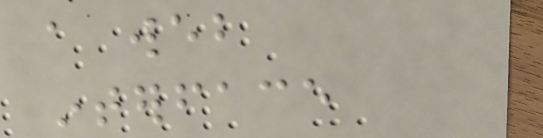a web
interface
